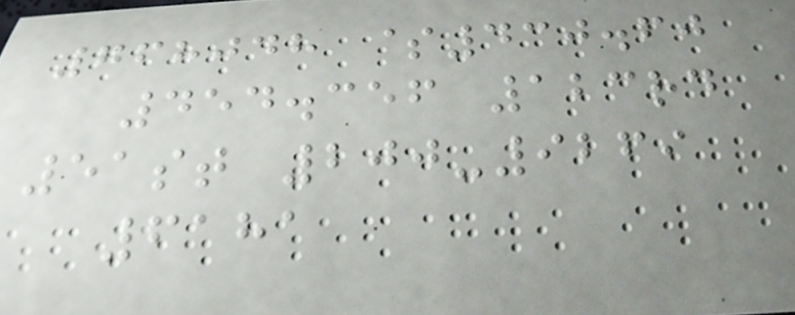768048 $430.60
454.356 123rd
51st 200-9269
6181
